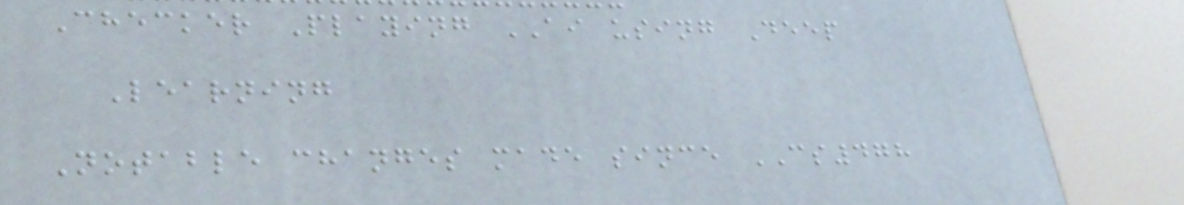Checker Playing AI using Deep
Learning
Notable changes made since CS478
